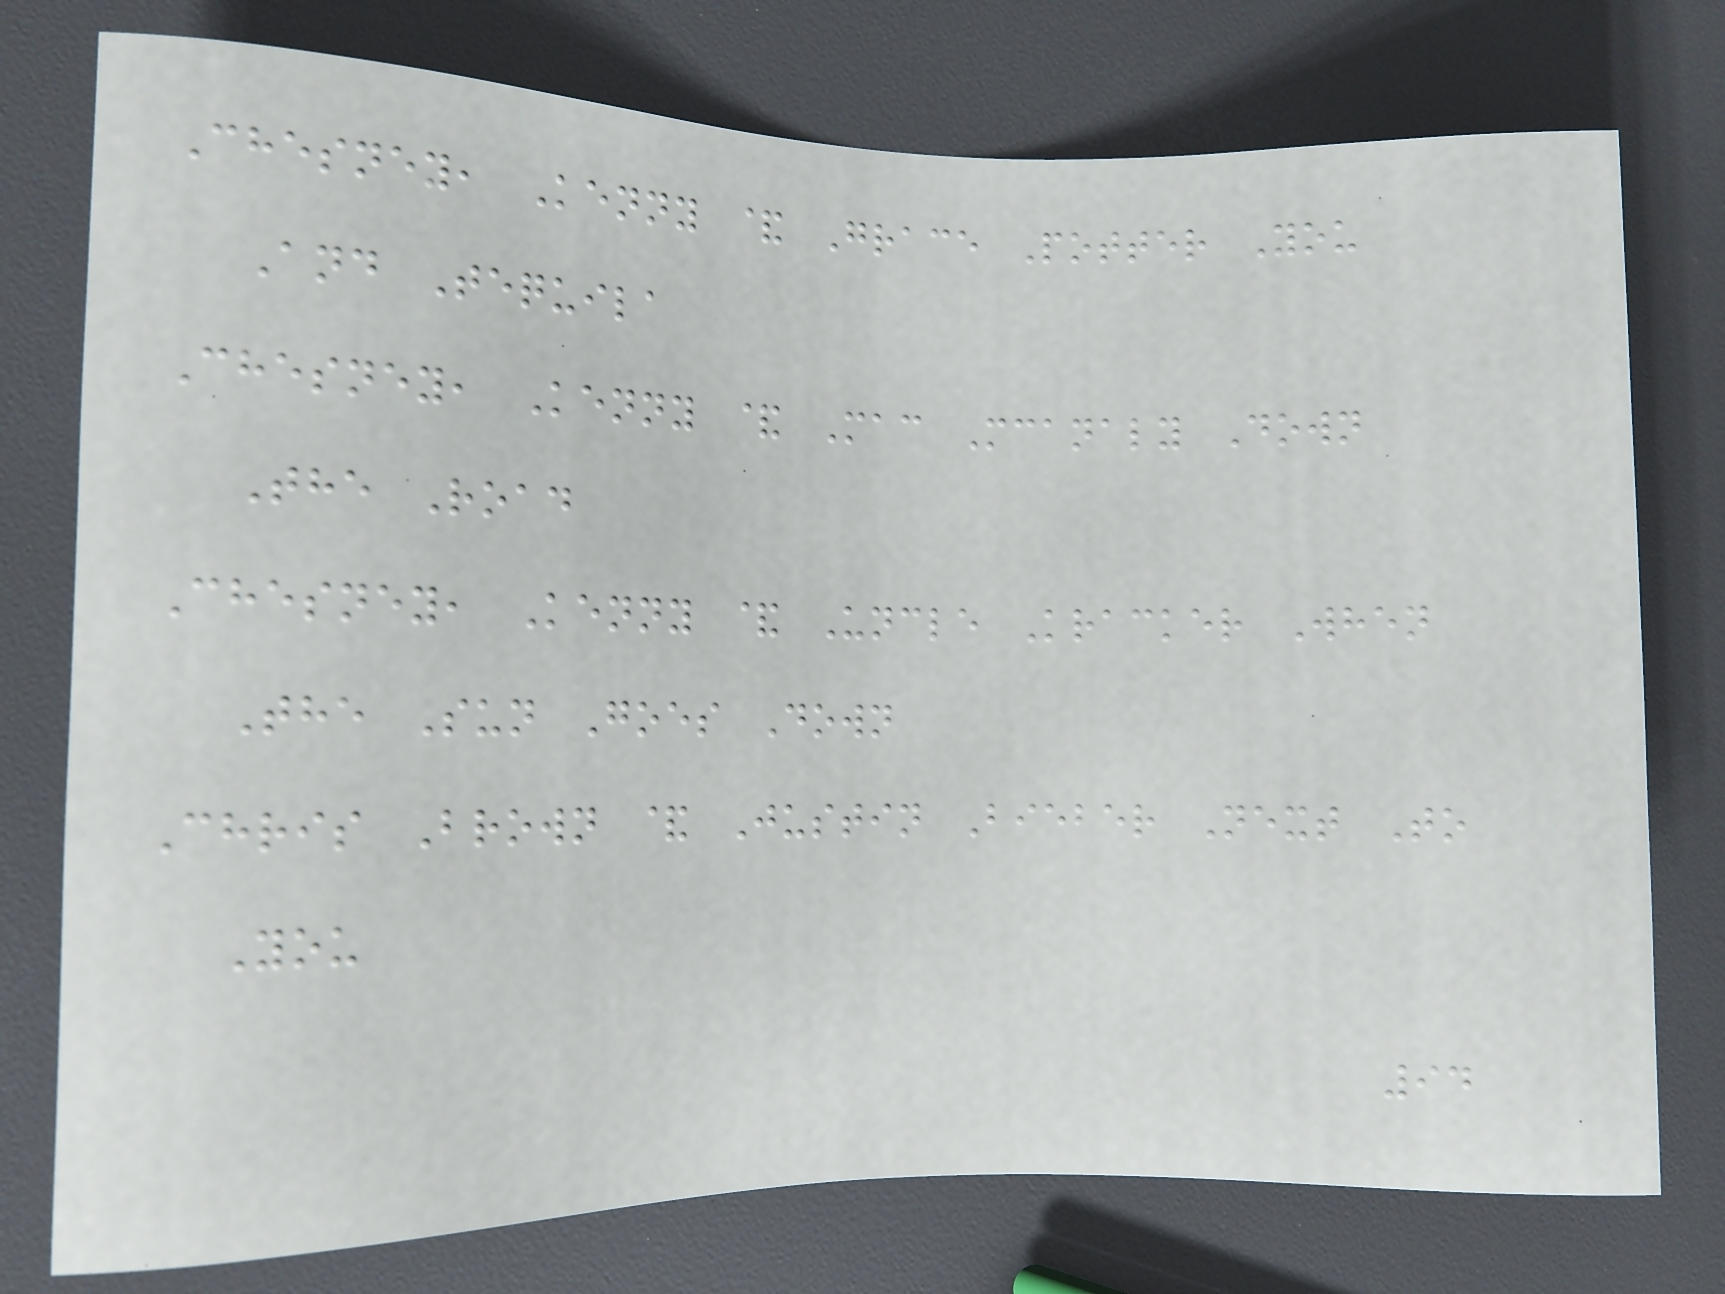Chesney, Kenny & Grace Potter You
And Tequila
Chesney, Kenny & Mac Mcanaly Down
The Road
Chesney, Kenny & Uncle Kracker When
The Sun Goes Down
Chris Brown & Justin Bieber Next To
You
94
